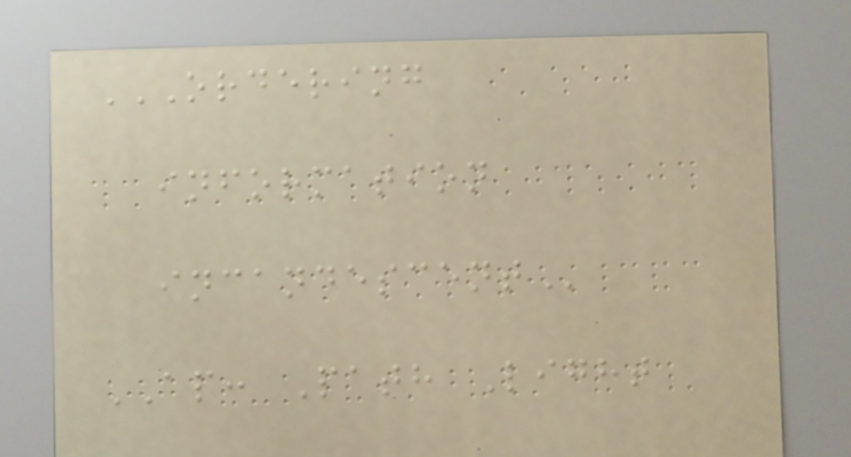ORDERING
INFORMATION
INCANDESCENT
AP: Path Light
